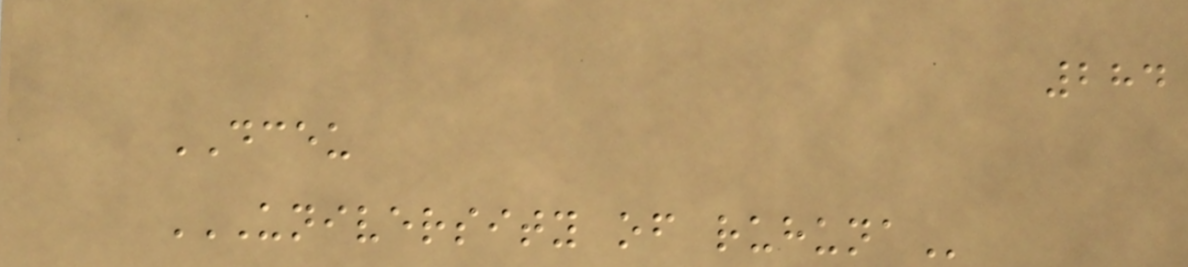284
DCEU
UNIVERSITY OF RUHUNA
